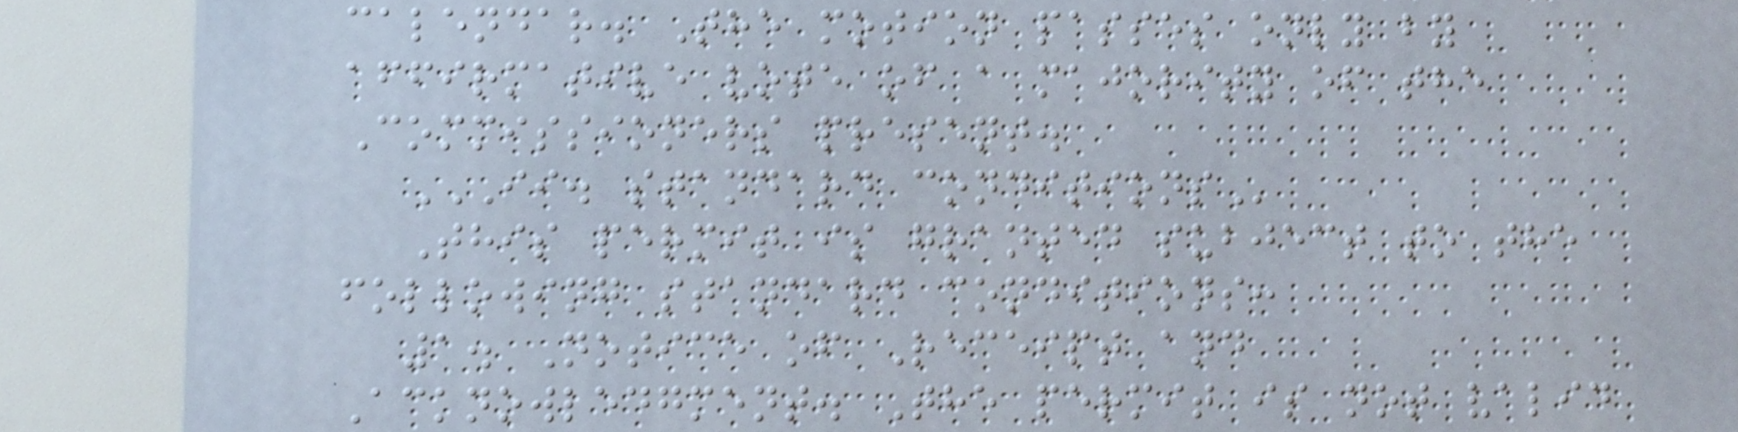calendar. The motion passes only by
affirmative vote of a majority of the
Commissioners present.
II. STANDARD CONDITIONS
This permit is granted subject to the
following standard conditions:
1. Notice of Receipt and
Acknowledgment. The permit is not valid
